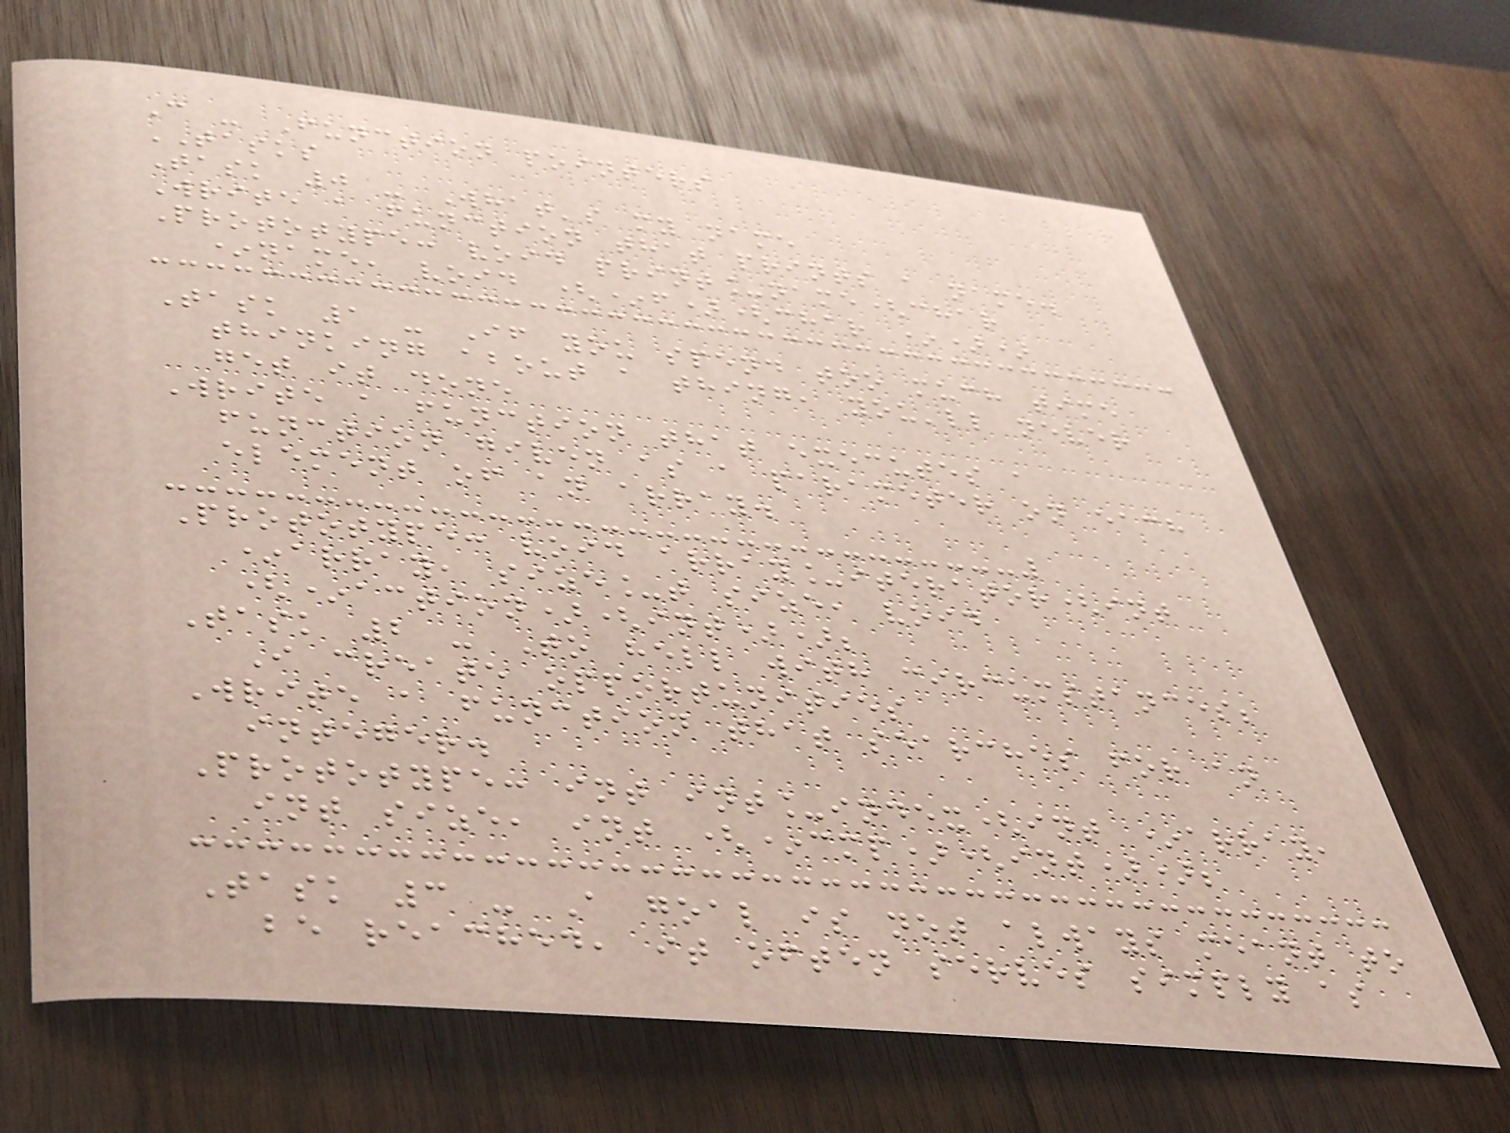C - Function pointers
TASKS
Task 0 - What's my name
Write a function that prints a name.
Prototype: void print_name(char
*name, void (*f)(char *))
Task 1 - If you spend too much time
thinking about a thing, you'll never
get it done
Write a function that executes a
function given as a parameter on each
element of an array.
Prototype: void array_iterator(int
*array, size_t size, void
(*action)(int));
Task 2 - To hell with circumstances;
I create opportunities
Write a function that searches for an
integer.
Prototype: int int_index(int *array,
int size, int (*cmp)(int));
Task 3 - A goal is not always meant to
be reached, it often serves simply as
